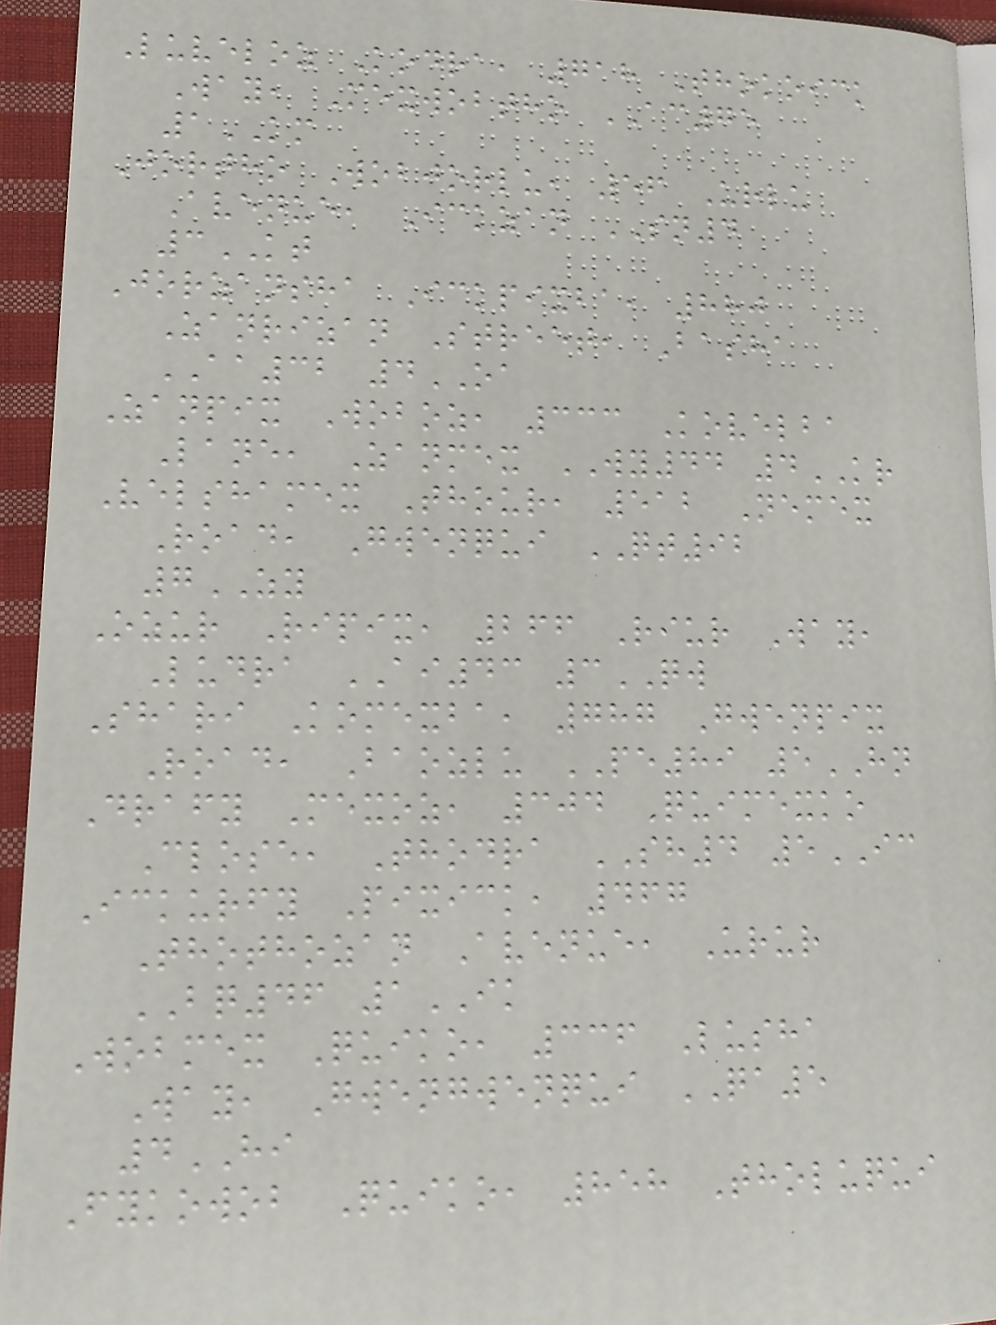Luveloz Kodra, 718 Thokoick
Way, Mexwobtho AC75
1KM
Jortho Wobjorlu, 56 Urlu
Avenue, Ickzan SN4
3KT
Jorzansha Ickpixba, 880
Zanrizan Street, Basha
AA32 4OA
Zanpix Woboz, 333 Kovelba
Lane, Zanmex WY44 4KR
Velshamex Thour, 512 Nemex
Road, Gwenqui QT92
7ZY
Ozur Ripix, 266 Riur Way,
Ludra AI43 3QW
Shari Komexba, 787 Gwenpix
Road, Baozlu PE89 5HN
Drafy Mexoz, 304 Quimexko
Close, Thodra SH4 5IC
Ickurfy Pixick, 467
Thothozan Avenue, Urur
BQ46 1IK
Wobmex Quiko, 336 Lusha
Way, Gwengwenqui QA5
4HI
Fykowob Quiko, 858 Tholuqui
